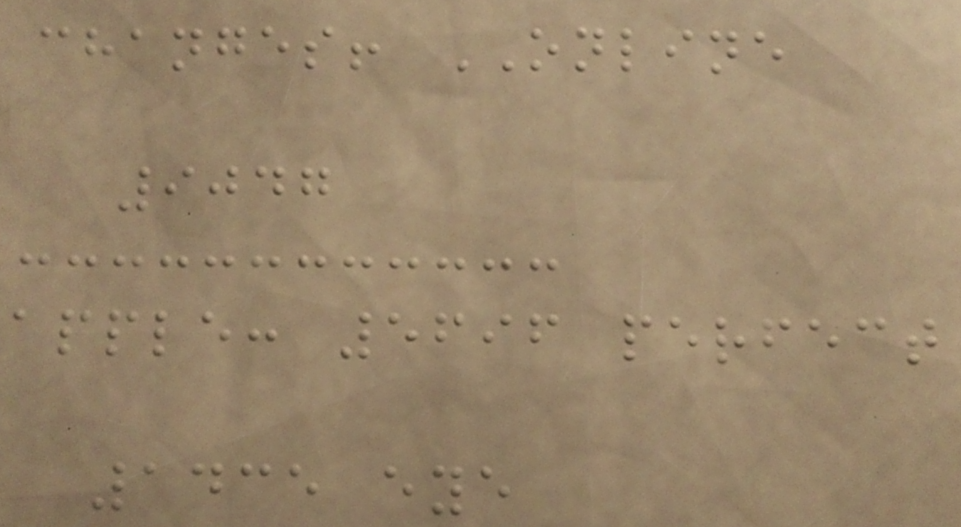changes! ONLINE
9047
apple: 5696 perfect
1435 eye
